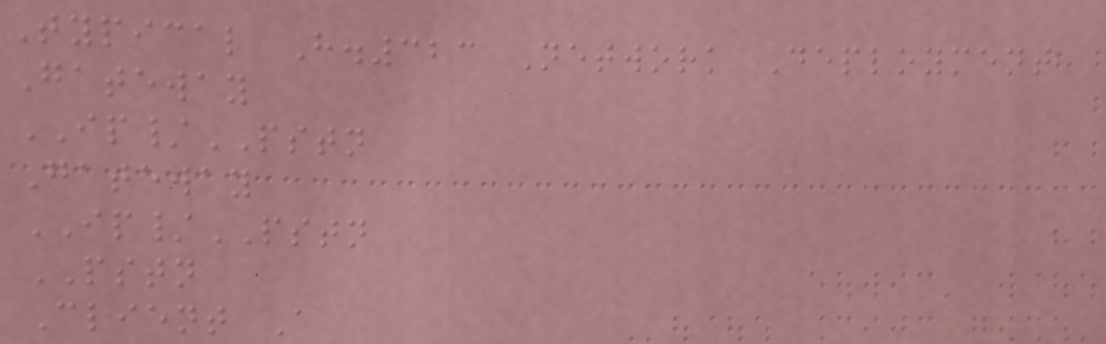Typical H.323 Network Deployment
Gateway
IP/PSTN
Gateway
IP/PSTN
PSTN
Client A
